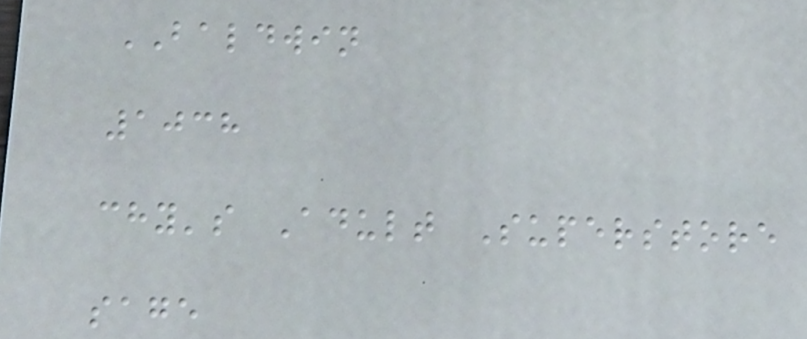BALDWIN
1038
chy's Adult Superstore
sage
